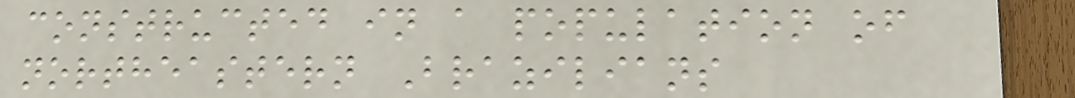constructed in a population of
northeastern Brazilians
